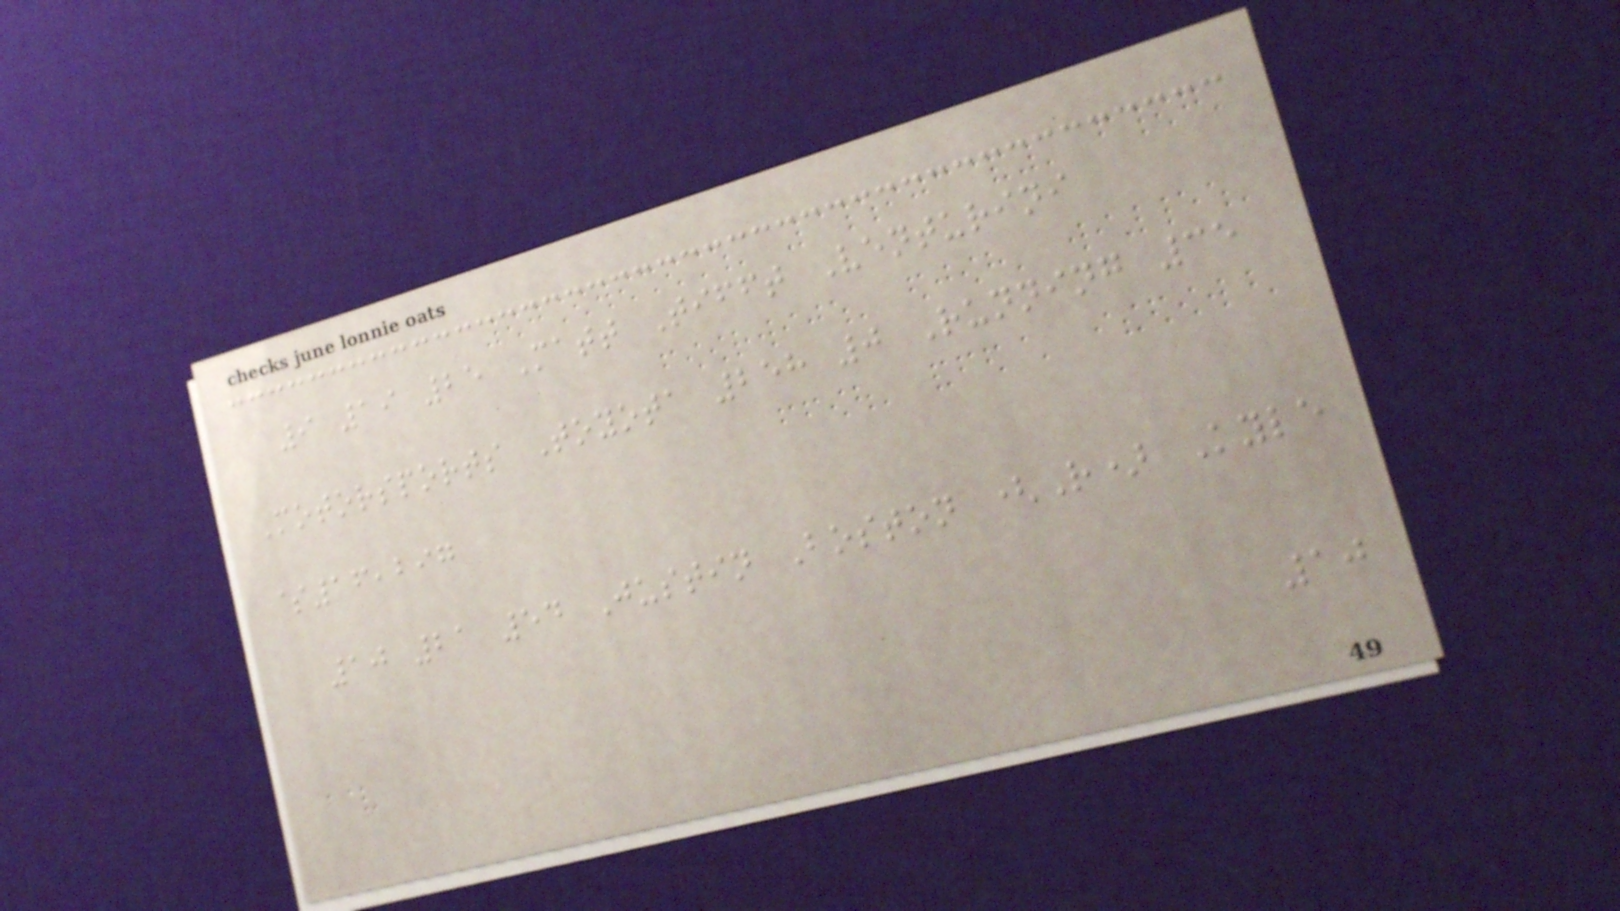9 19 25 Matt Tifft Venturini
Motorsports Toyota 258 0 Running 35
$16,297
10 21 54 Justin Boston (R) Kyle
10
